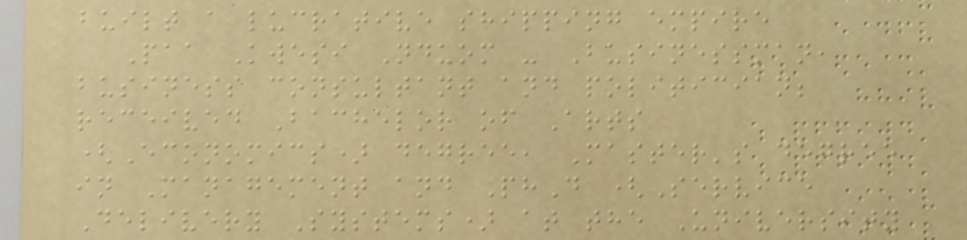built a lucrative shipping empire
Paa Kwesi Nduom - Businessman,
business consultant and politician;
received Bachelor of Arts
(Economics) degree, Master's degree
in Management and PhD (Service
Delivery Systems) at the University
